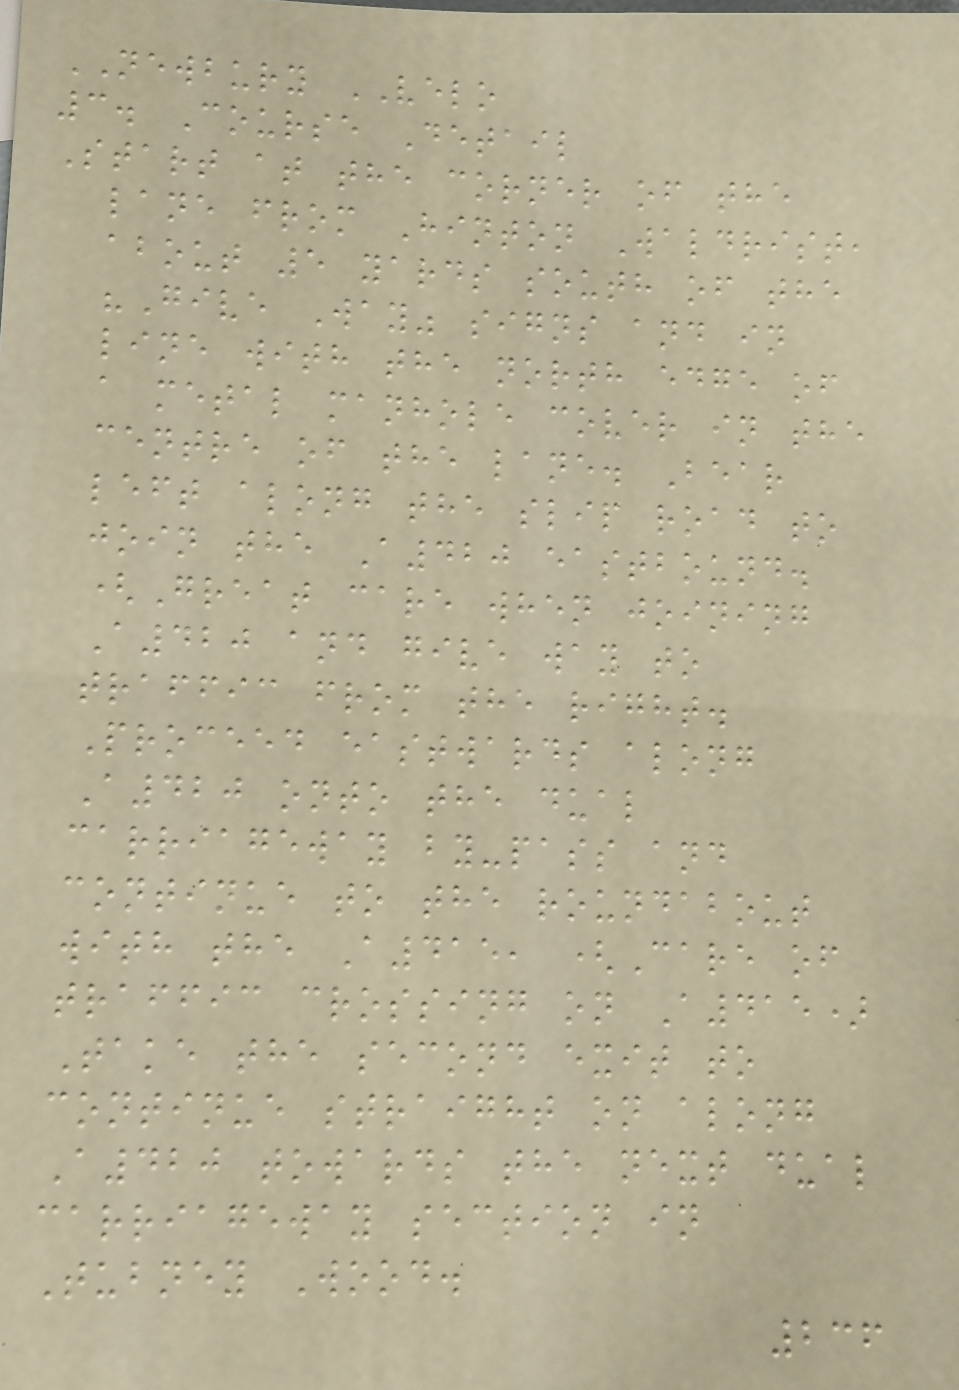NEWBURY VELO
3. Course Detail
Start at the corner of the
lane from Hinton Waldrist,
about 5 yards south of the
"Give Way" signs and in
line with the north edge of
a metal manhole cover in the
centre of the lane. Bear
left along the slip road to
join the A420 eastbound.
(Great care when joining
A420 and give way to
traffic from the right.
Proceed eastwards along
A420 onto the dual
carriageway by-pass and
continue to the roundabout
with the A415, (Care of
traffic crossing on A415)
Take the second exit to
continue straight on along
A420 towards the next dual
carriageway section in
Tubney Wood.
236
